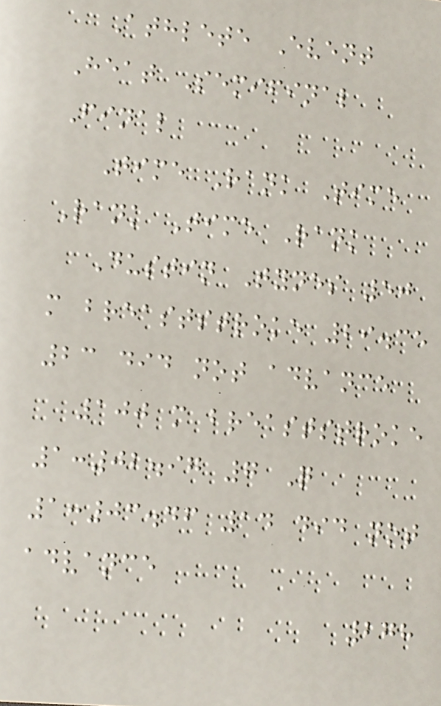Athlete Event
Heat Semifinal
Final
Time Rank Time
Rank Time Rank
Dustin Tynes 50
m breaststroke 29.35
23 did not advance
100 m breaststroke
1:02.97 7 Q
1:03.46 14 did not
advance
278
